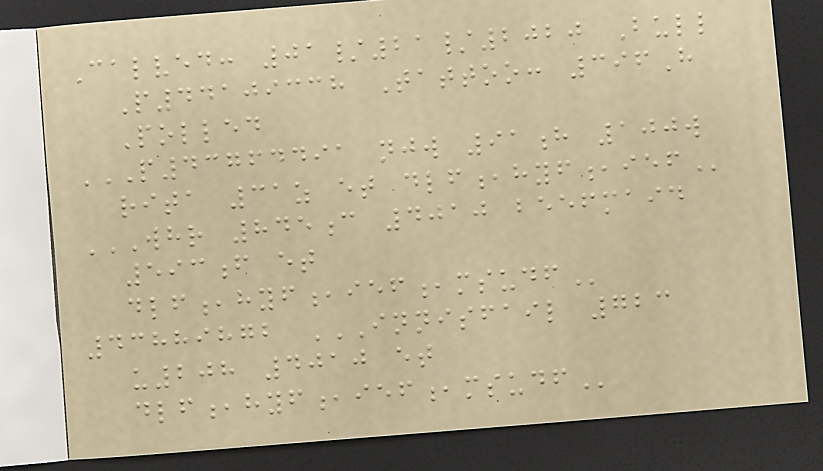Calved: 01/21/2020 Bull
P44109338 Tattoo: 396H
Polled
P43764491 NJW 91H 100W
RITA 31Z ET DLF,HYF,IEF
WHR 845C 4010 BEEFMAID
593F ET
DLF,HYF,IEF,MSUDF
43889872 INNISFAIL 723
U208 4010 ET
DLF,HYF,IEF,MSUDF
